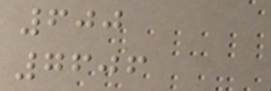600
7606
